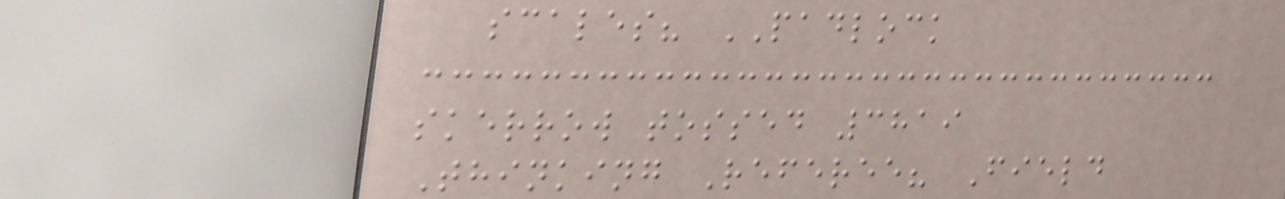scales? PADLOCK
skerrow tossed 3819
Thinking Referee? Field
